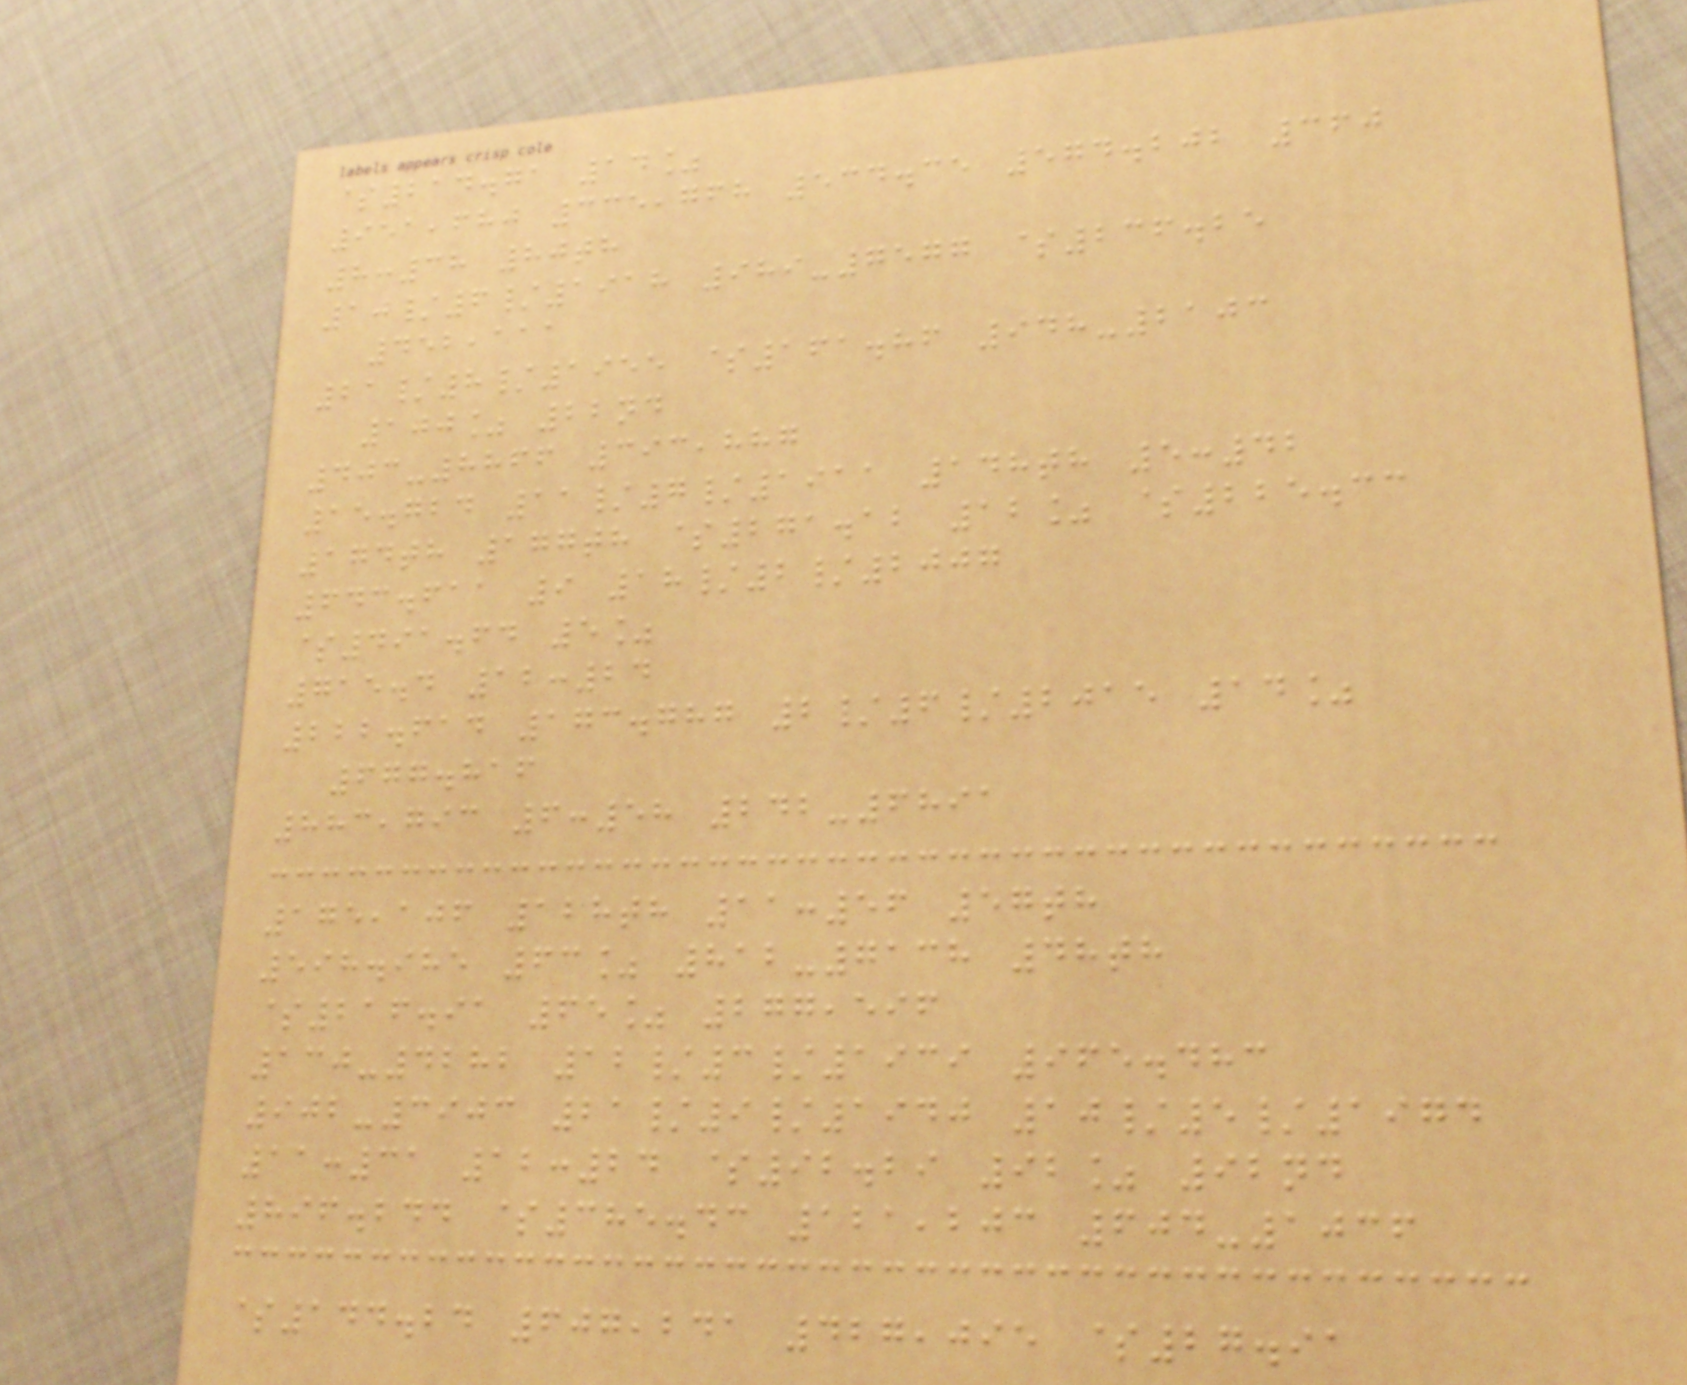$214.71 14%
951,680 335,768 534.35 574.202 360
8:38 80th
10/6/1918 989-7577 $236.25
452,111
21/8/1955 $161.86 948-2103
100% 22nd
403-8866 393,887
15.724 11/7/1911 148th 5:42
174th 177th $271.12 12% $225.33
643.611 9 18/2/2007
$491.64 5%
715.4 12:24
222.614 173.787 2/6/2015 14%
677.816
883,793 6:58 242-6891
175,106 128th 11:56 57th
598.985 63% 812-7138 48th
$216.91 65% 277,596
130-4282 12/3/1939 965.483
902-3903 21/9/1940 10/5/1974
11:31 12:24 $92.29 92% 92nd
896.244 $385.43 121,203 604-1036
$144.24 607,241 427,095 $27.91
